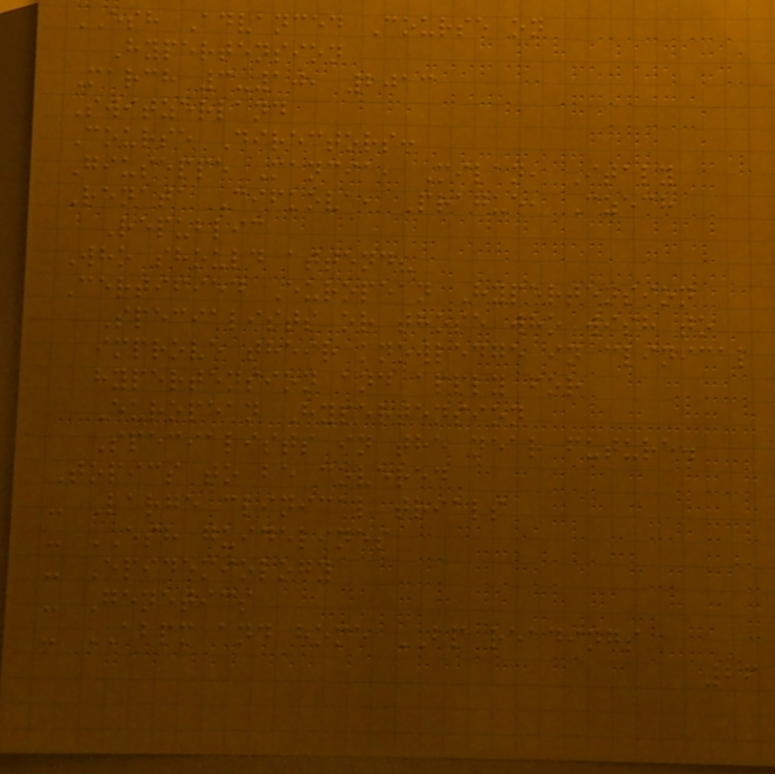ESH Advanced Course on
Hypertension
March 3-10, 2013
Switzerland
Course Directors:
Giuseppe Mancia, Milan, Italy
Renata Cifkova, Prague, Czech
Republic
Who should attend?
Certified European Hypertension
Specialists or those who wish to
improve their knowledge in clinical
hypertension and apply for
European Hypertension
Specialists in the near future.
Topics to be covered
- Large clinical trials
- ESH guidelines
- Epidemiology
- Genetics
- ABPM and home BP readings
26
